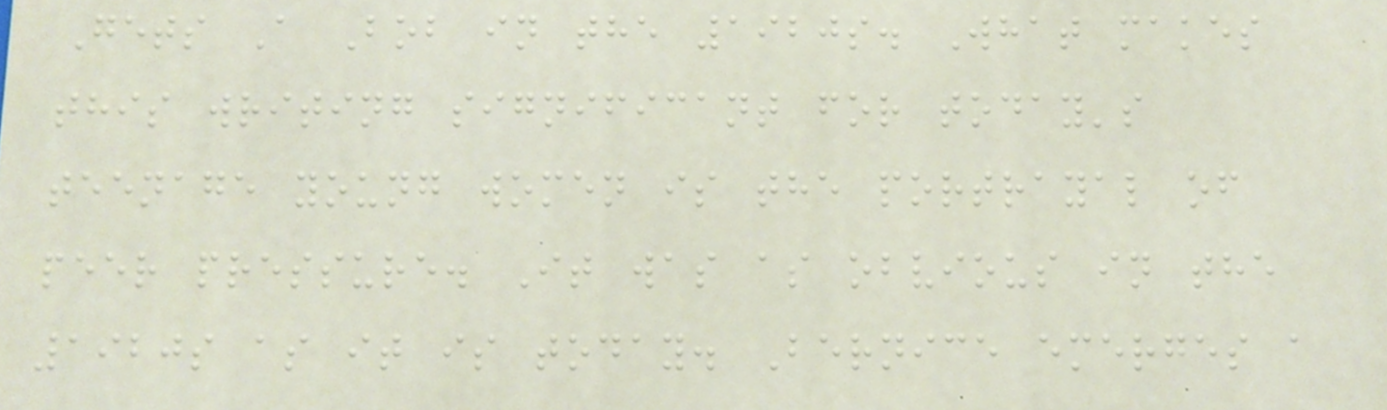Gets A Bob in the 1920s. What makes
this writing significant for today's
teenage young women is the portrayal of
peer pressure. It was as obvious in the
1920s as it is today. Bernice emerges a
